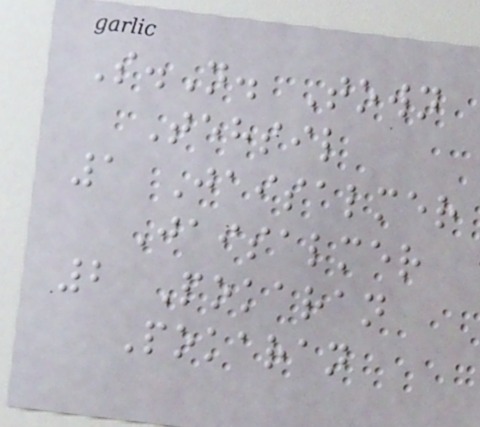S.N. Town
Tehsil
1 Jaisalmer
Jaisalmer
2 Pokaran
Pokaran
